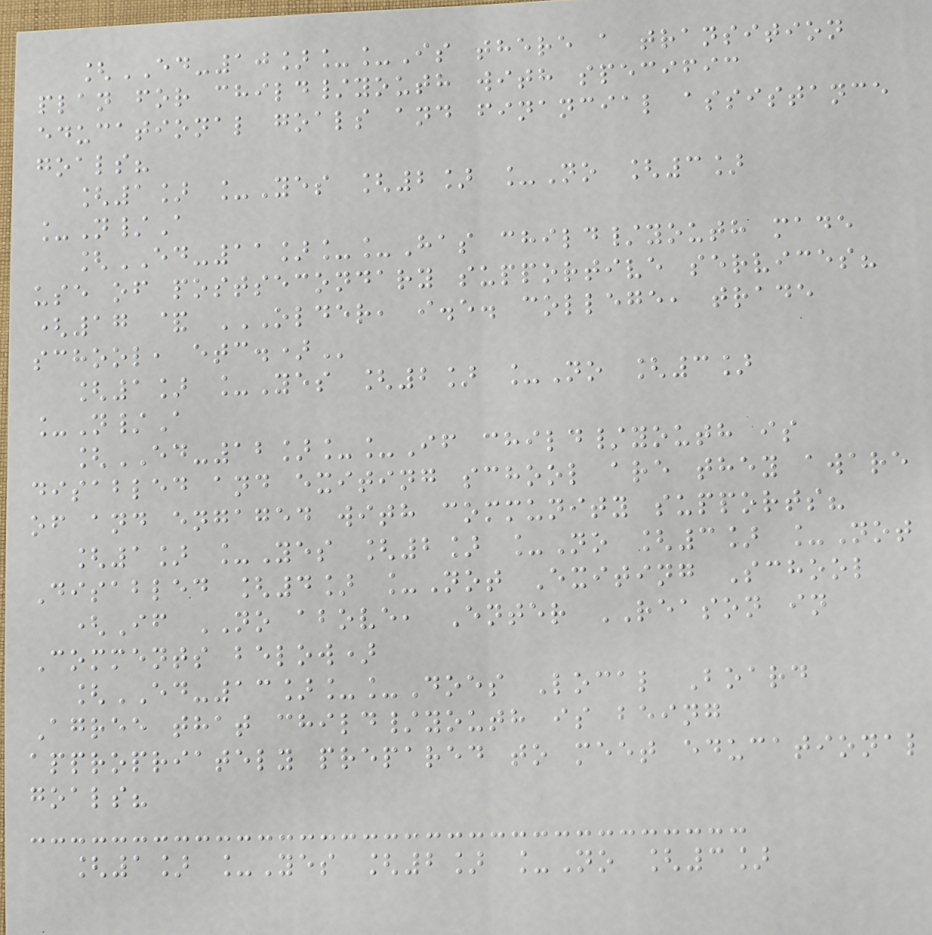[ED-10]__Is there a transition
plan for child/youth with specific
educational goals and financial assistance
goals?
[1] _Yes [2] _No [3]
_N/A
[ED-11]__Has child/youth made
use of postsecondary supportive services?
(17 & OLDER, I.E. COLLEGE, TRADE
SCHOOL, ETC.)
[1] _Yes [2] _No [3]
_N/A
[ED-12]__If child/youth is
disabled and exiting school are they aware
of and engaged with community supports?
[1] _Yes [2] _No [3] _Not
Disabled [4] _Not Exiting School
(If NO above, Enter REASON in
Comments below)
[ED-13]__Does Local Board
Agree that child/youth is being
appropriately prepared to meet educational
goals?
[1] _Yes [2] _No [3]
